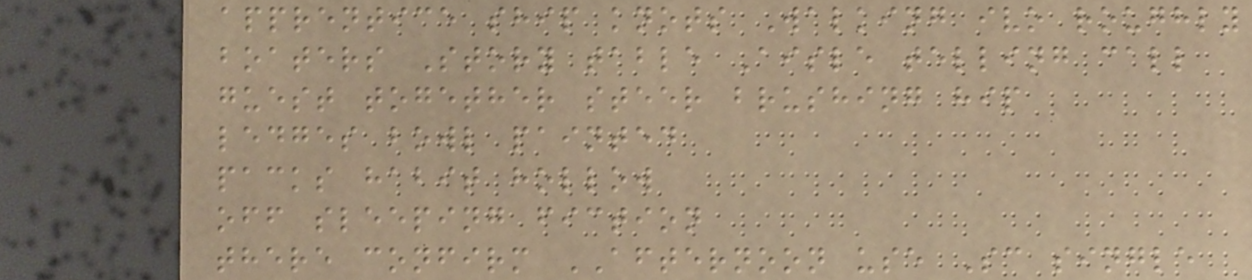apprentice ship knots Walking ivo roughly
boaters Story table Aisle telling call
guest together steer brushing hip
ledges bowl painted
packs habit hollow
off sleeping fiction
there confirm AFTERNOON use Sc single
